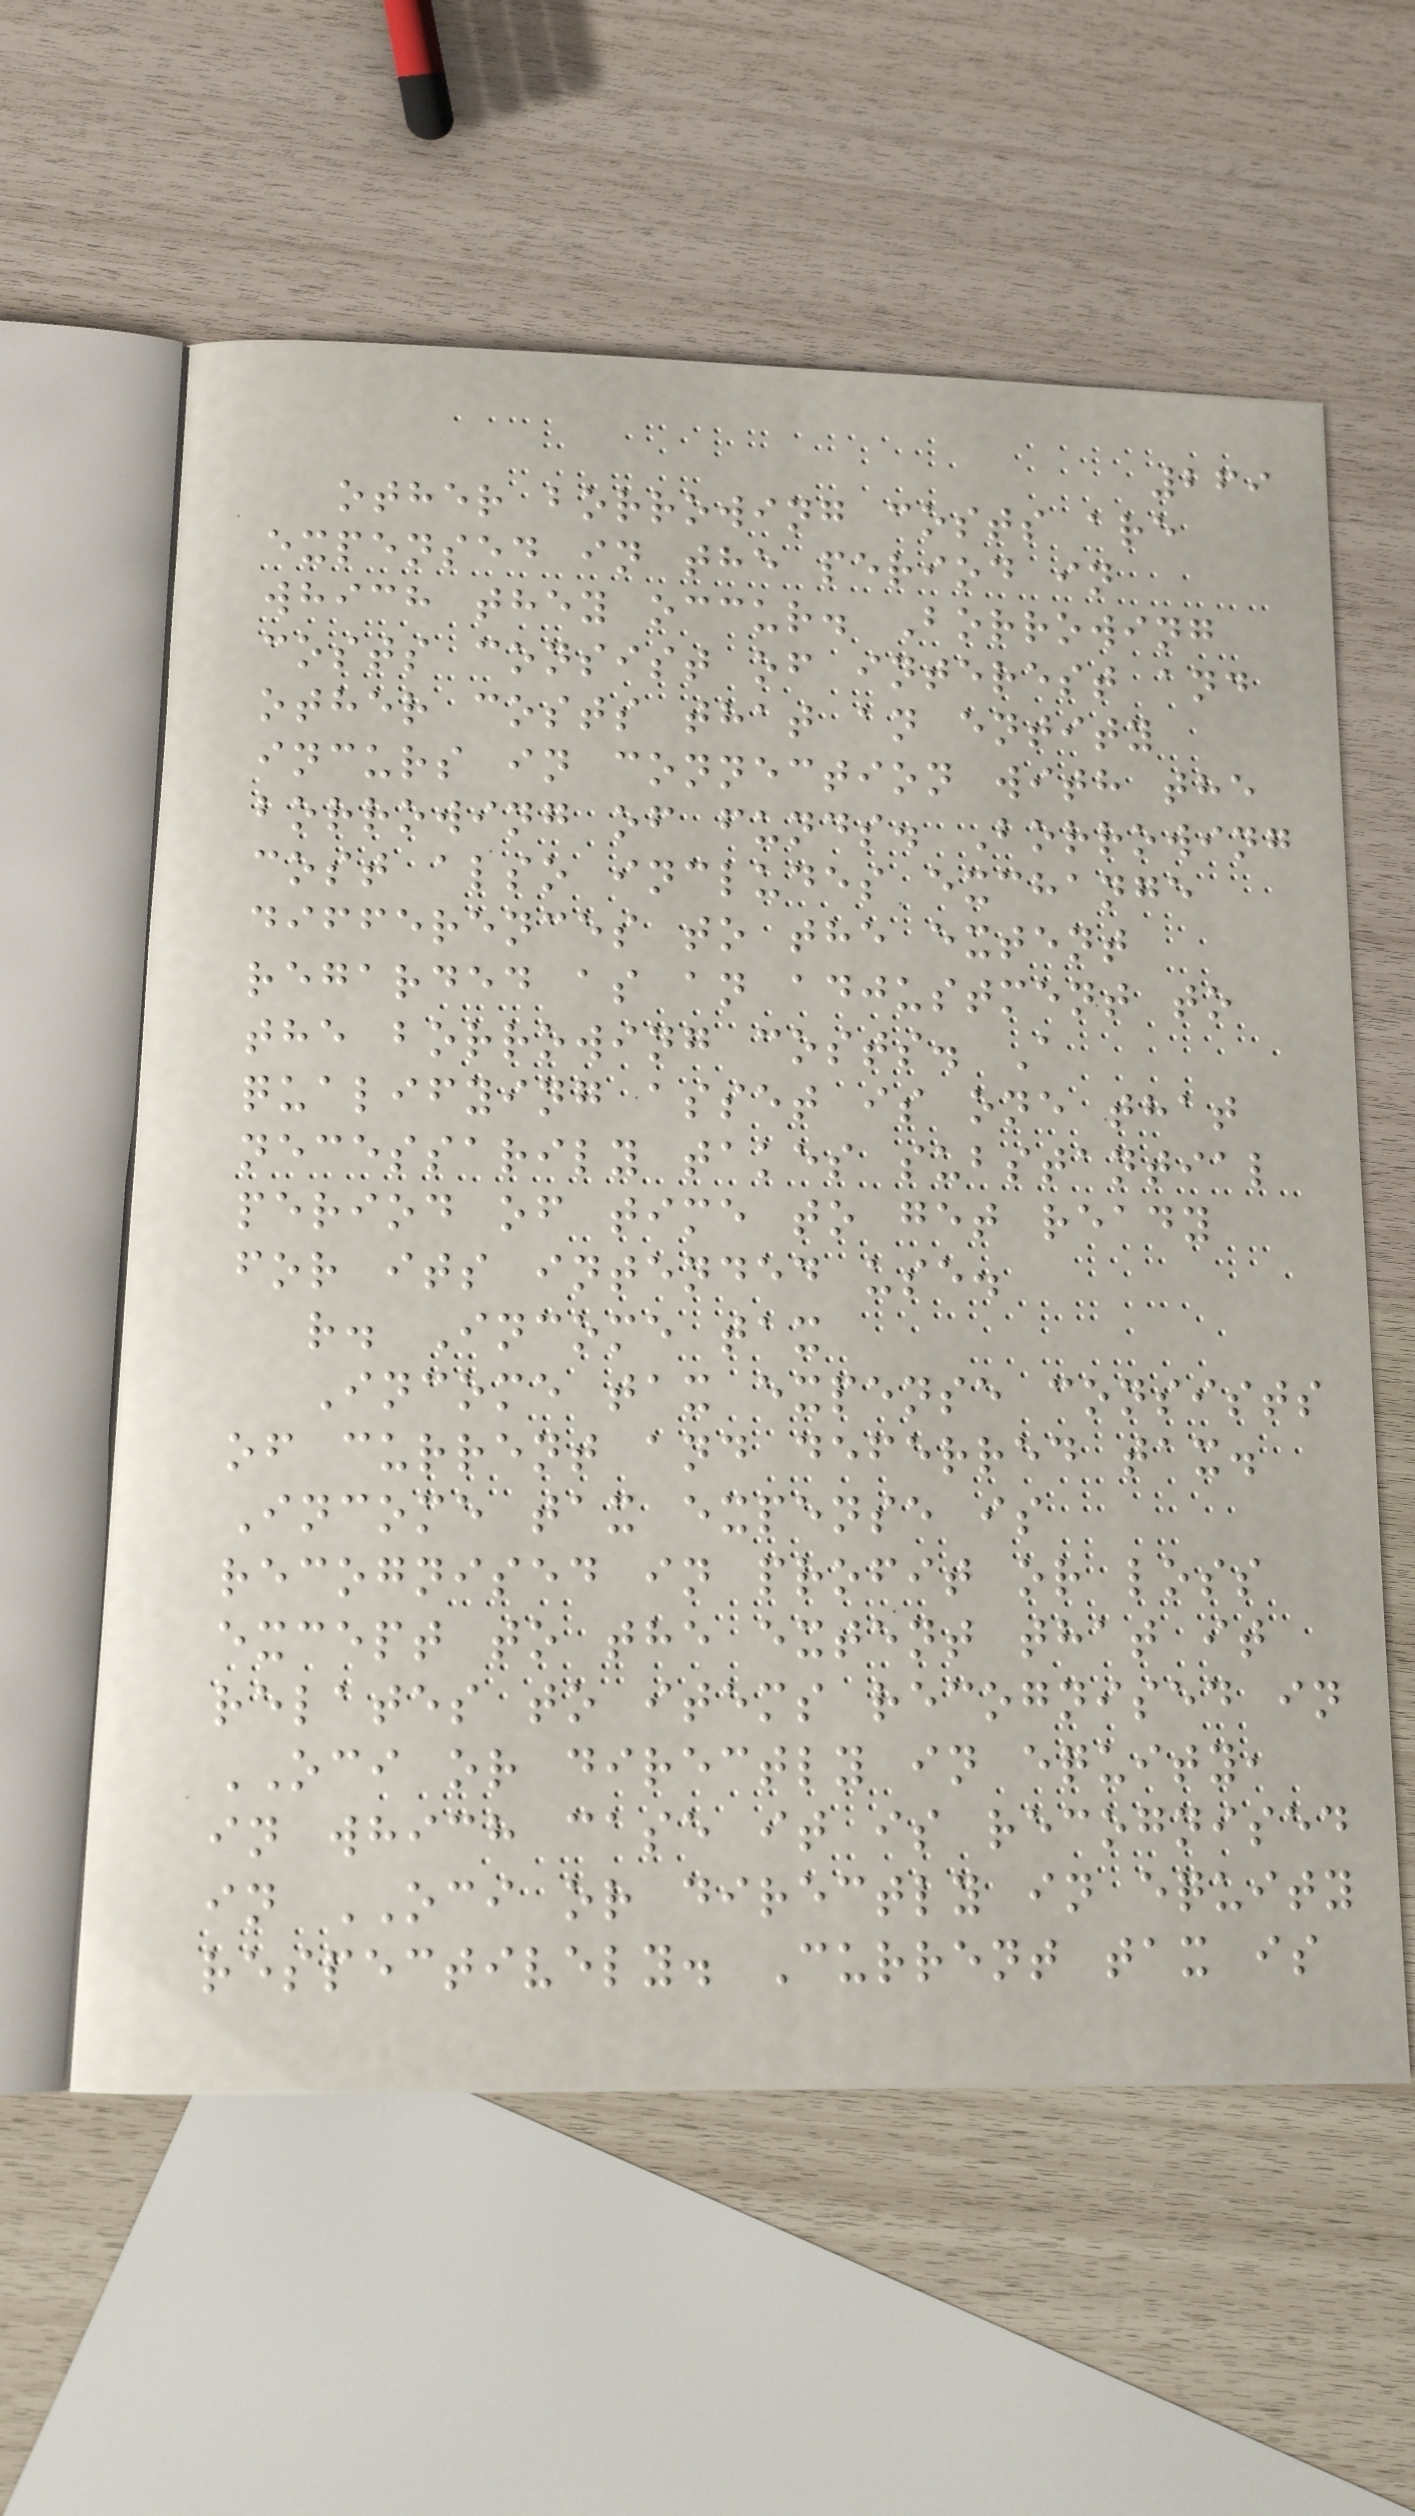269
other borrowing costs are
expensed in the period in
which they occur. Borrowing
costs consist of interest and
other costs that an entity
incurs in connection with the
borrowing of funds. Borrowing
cost also includes exchange
differences to the extent
regarded as an adjustment to
the borrowing costs. A
qualifying asset is one that
necessarily takes substantial
period of time to get ready
for its intended use.
r. Income tax
Income tax expense consists
of current and deferred tax.
Income tax expense is
recognised in profit or loss
except to the extent that it
relates to items recognised in
OCI or directly in equity,
in which case it is recognised
in OCI or directly in equity
respectively. Current tax is
